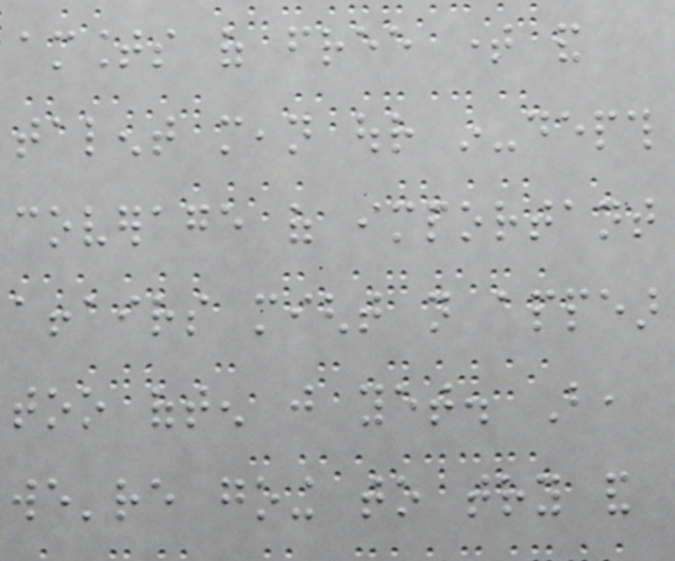amounts of free time and
talent mean our in-depth
coverage of important
affairs might not appear
too often just yet. But,
we're going to try and
